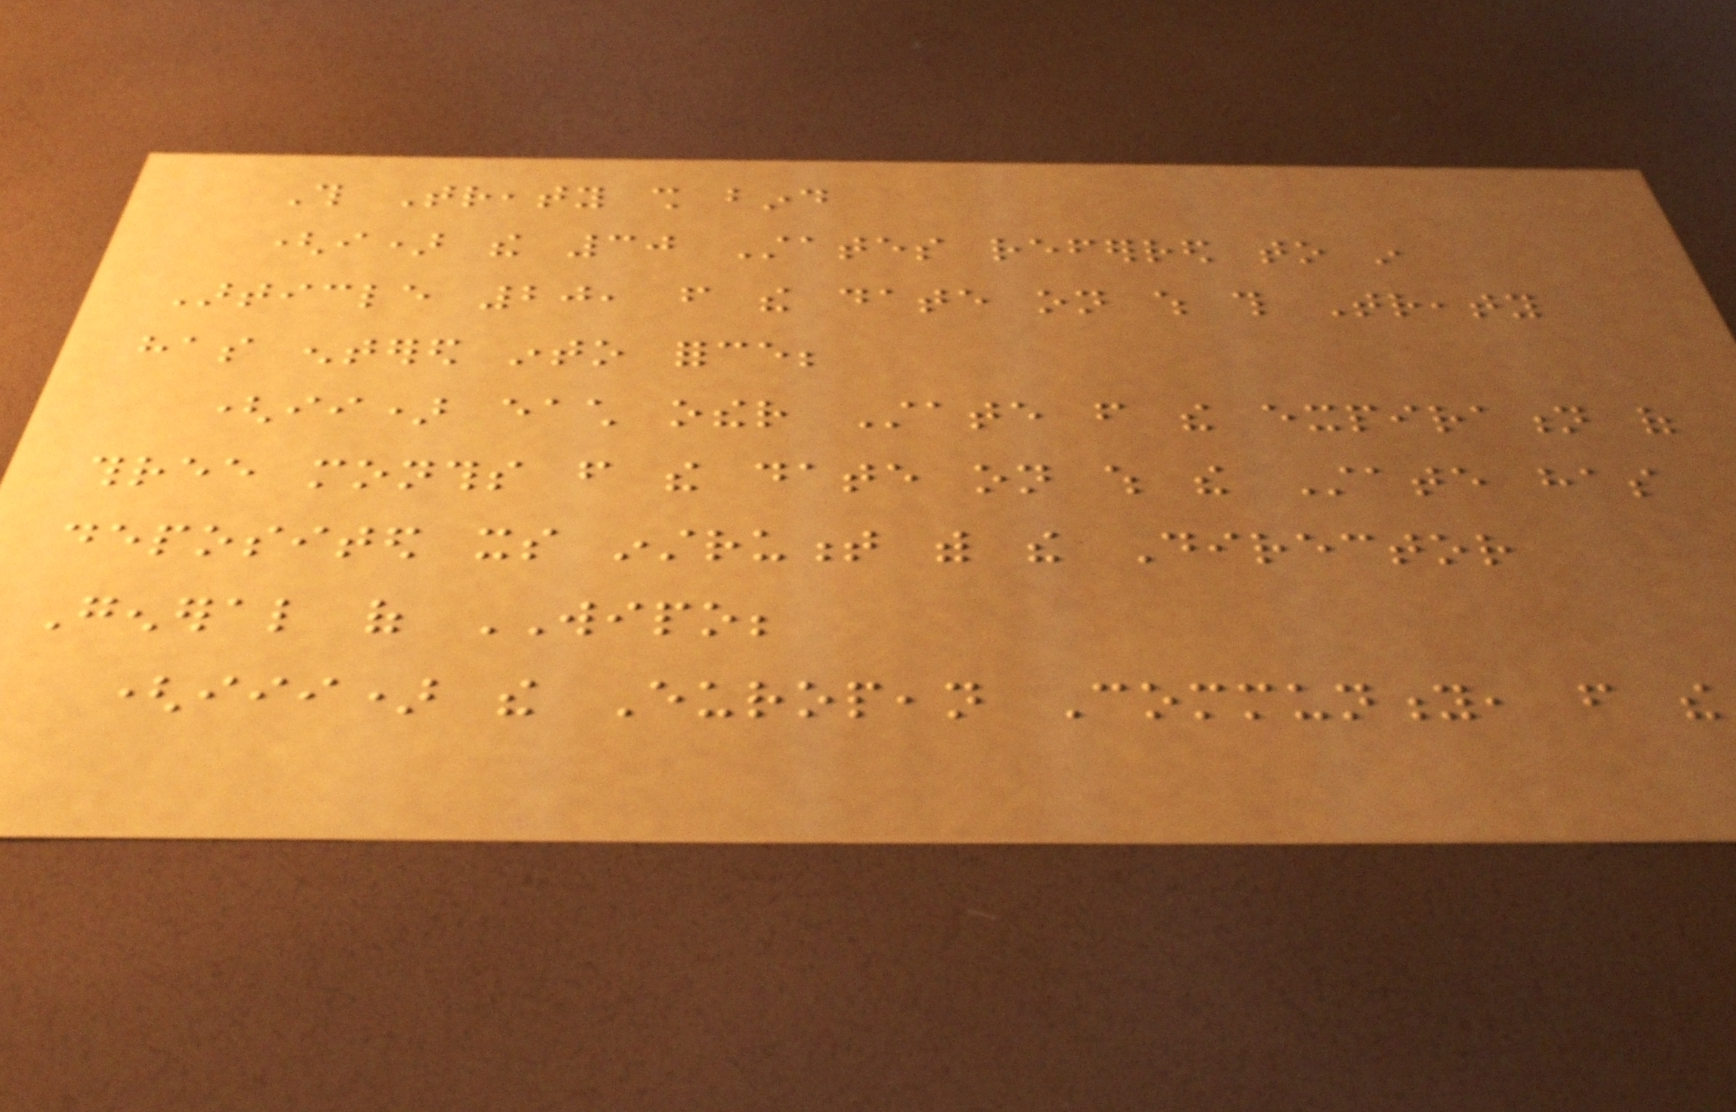This Treaty shall bind
(i) the 30 States referred to in
Article 20, from the date on which this Treaty
has entered into force;
(ii) each other State from the expiration of
three months from the date on which the State has
deposited its instrument with the Director
General of WIPO;
(iii) the European Community, from the
